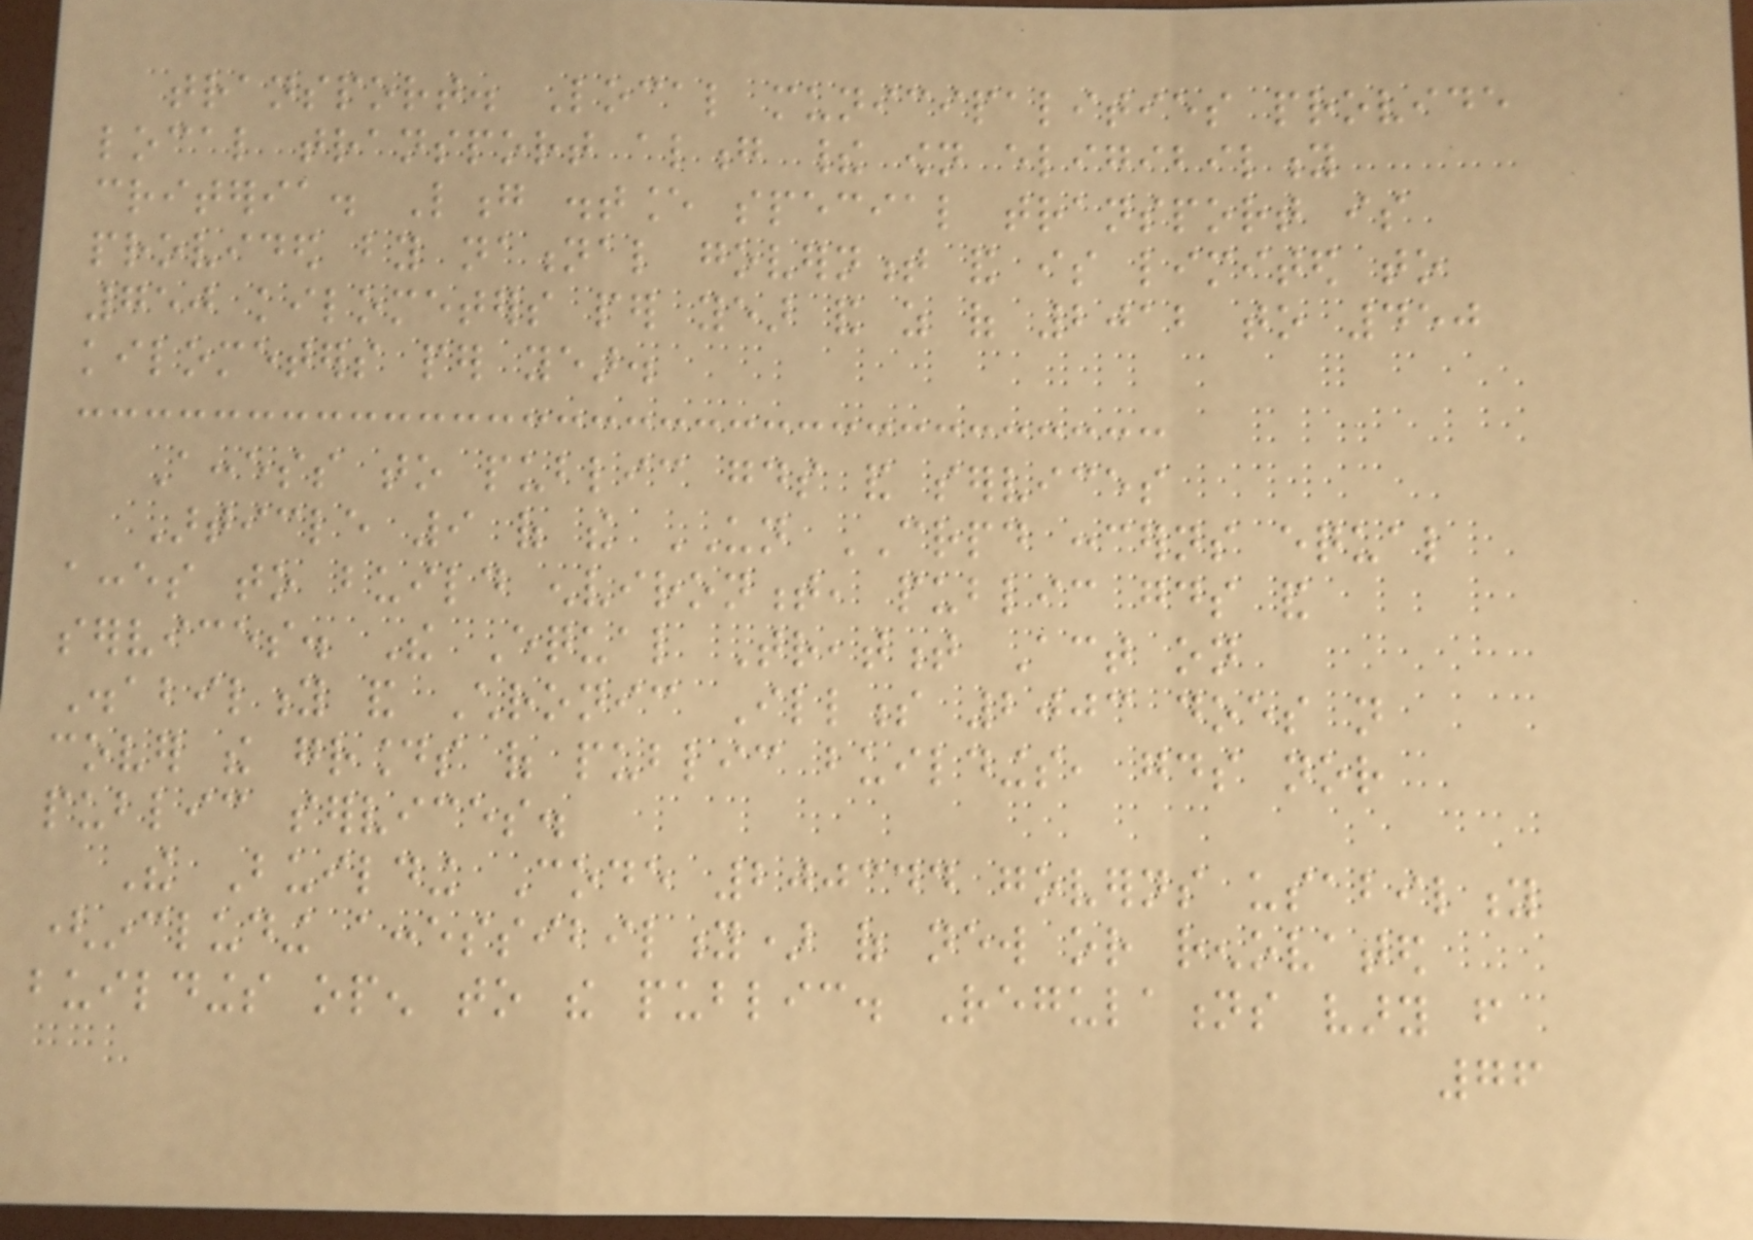transport. Local municipalities provide
local transport along their own eligibility
criteria. Long distance special transport is
provided by national government and is limited to
750 kilometers per year and as of 2012 to 450
kilometers per year.
Access to public goods and services
Article 9 of the UN CRPD concerns equal
acces to build environment, public goods and
services. The Equal Treatment Act on
Disability and Chronic Illness 2003 does not
cover the grounds of public buildings, goods nor
public services.
The Building Code 200344 governs usability
(including accessibility) of new or renovated
buildings open to the public. Regulations vary from
76
